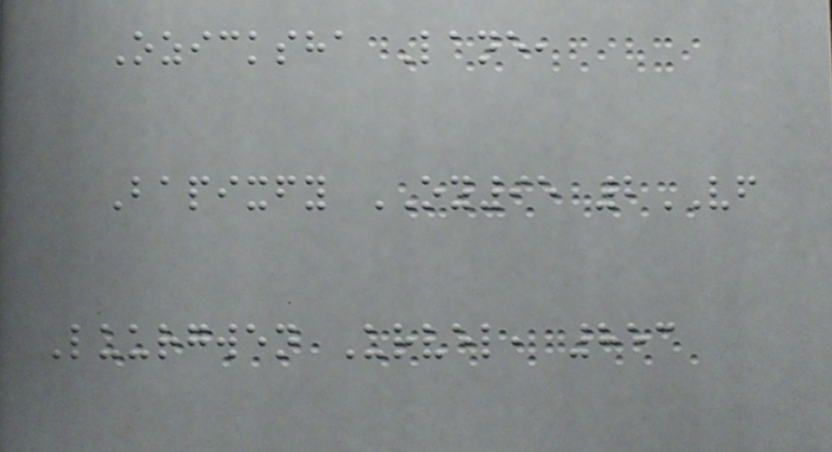Ozicksha Lane,
Bapixfy OY95 2VF
Luurgwen Urvel, 853
